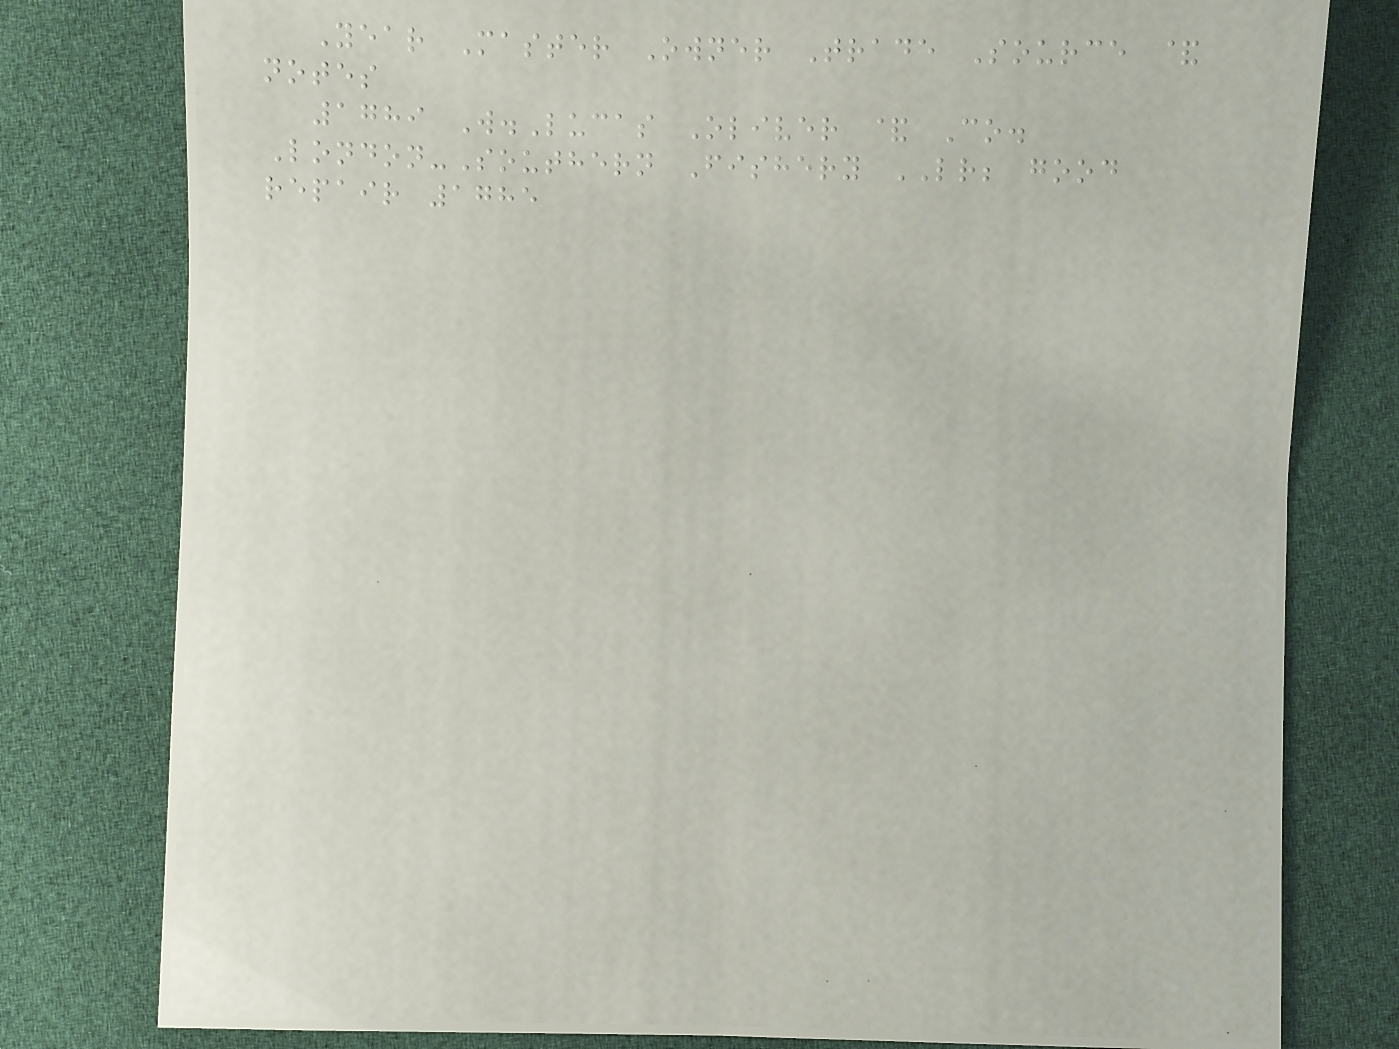Year Master Owner Trade Source &
notes
1789 W.Lucas Oliver & Co.
London-Southern Fishery LR; good
repair 1785
